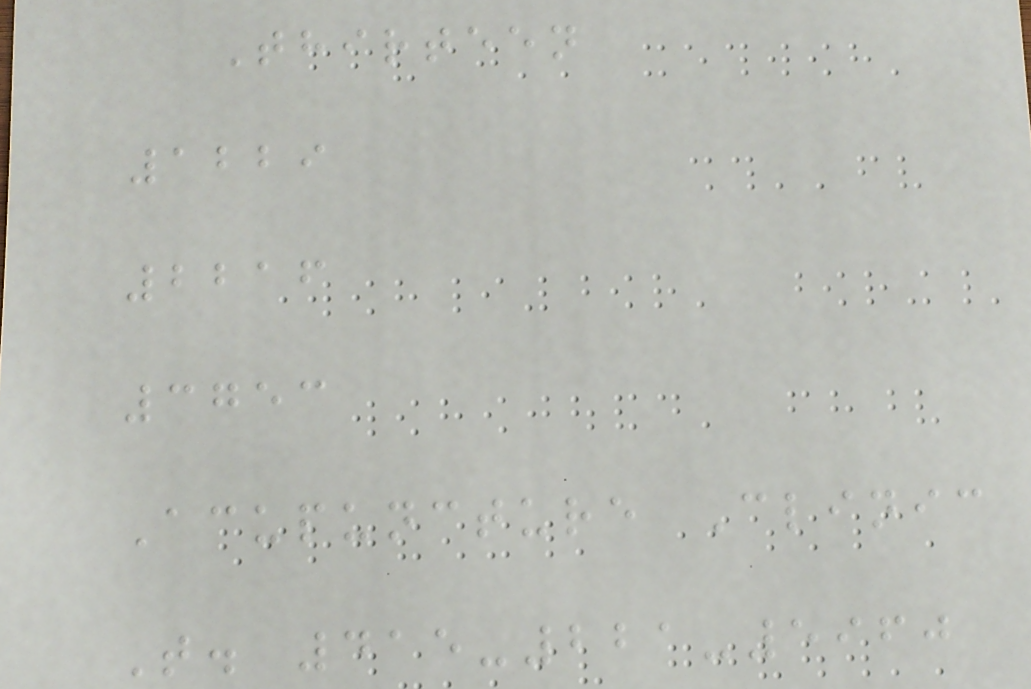Thirteen
1229
2216
3753
Acupuncture Clinic
T. 415-221-5960
